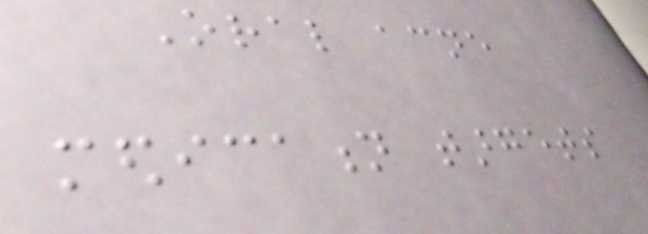Oral acne
medication targets
